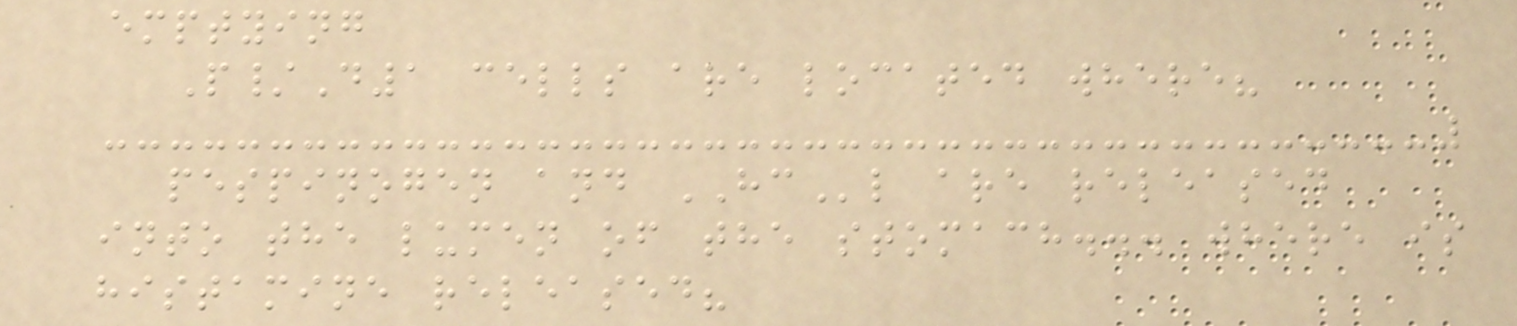emptying
P/D1 cells are located where?
pespinogen and HCl are released
into the lumen of the stomach... where is
histamine released?
